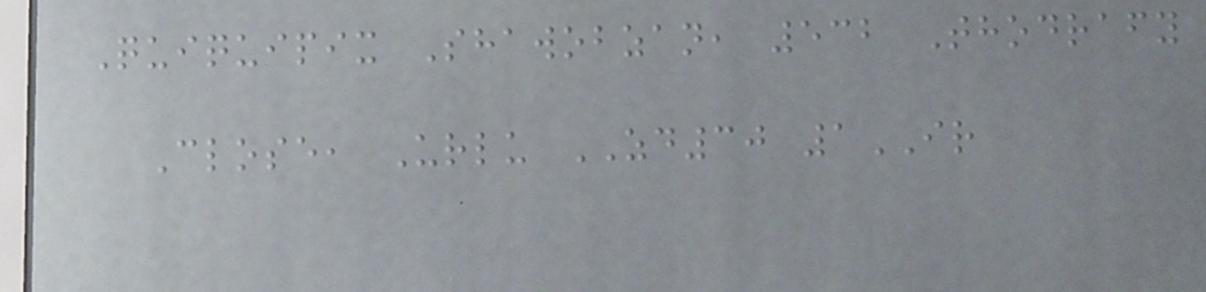Quiquipix Shawobzan, 532 Thodrafy
Close, Urlu ZD30 1IR
